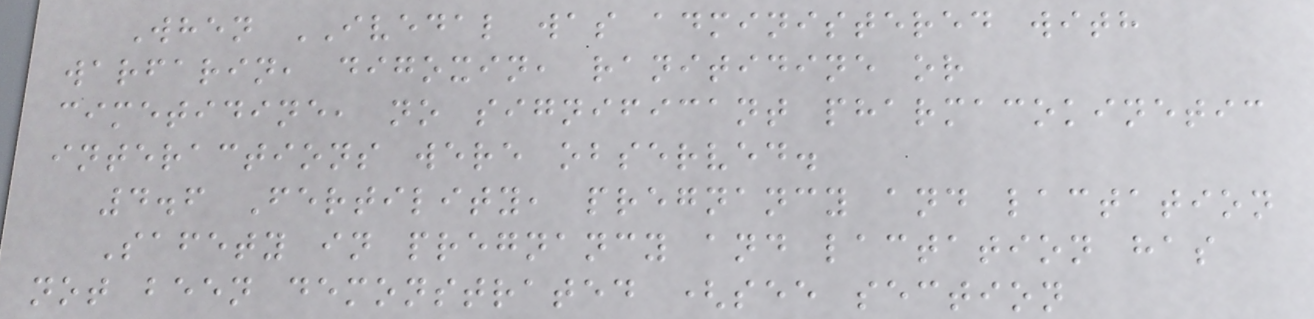When IVEDAL was administered with
warfarin, digoxin, ranitidine or
cimetidine, no significant pharmacokinetic
interactions were observed.
4.6 Fertility, pregnancy and lactation
Safety in pregnancy and lactation has
not been demonstrated (see section
